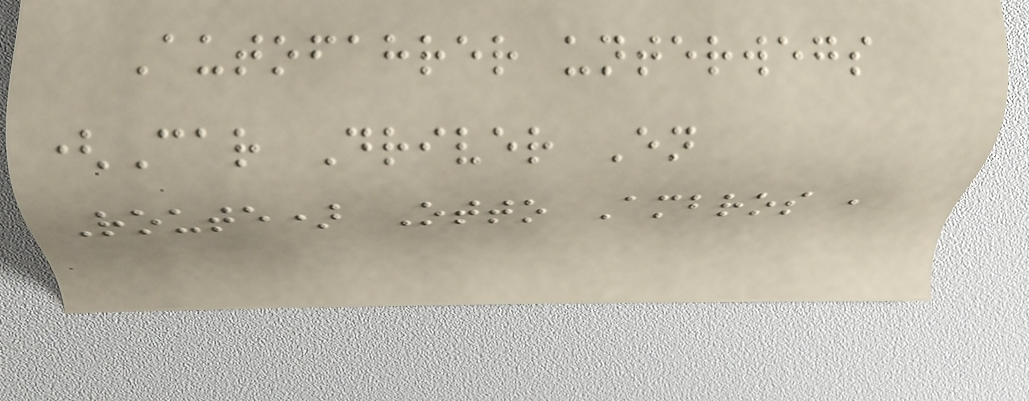Autofahrer unterwegs
(Car Driver En
Route) Otto Ambros ,
